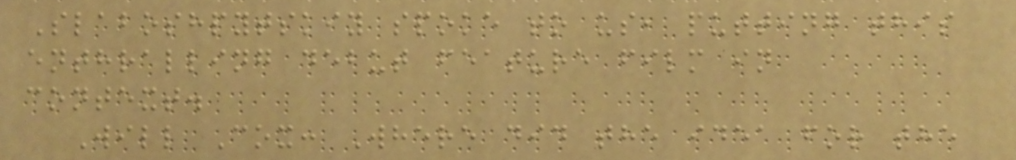Slaboshpytskiy spoke to us, putting this
enthralling debut feature film in
context.
Will Cox: Where did the idea for the
